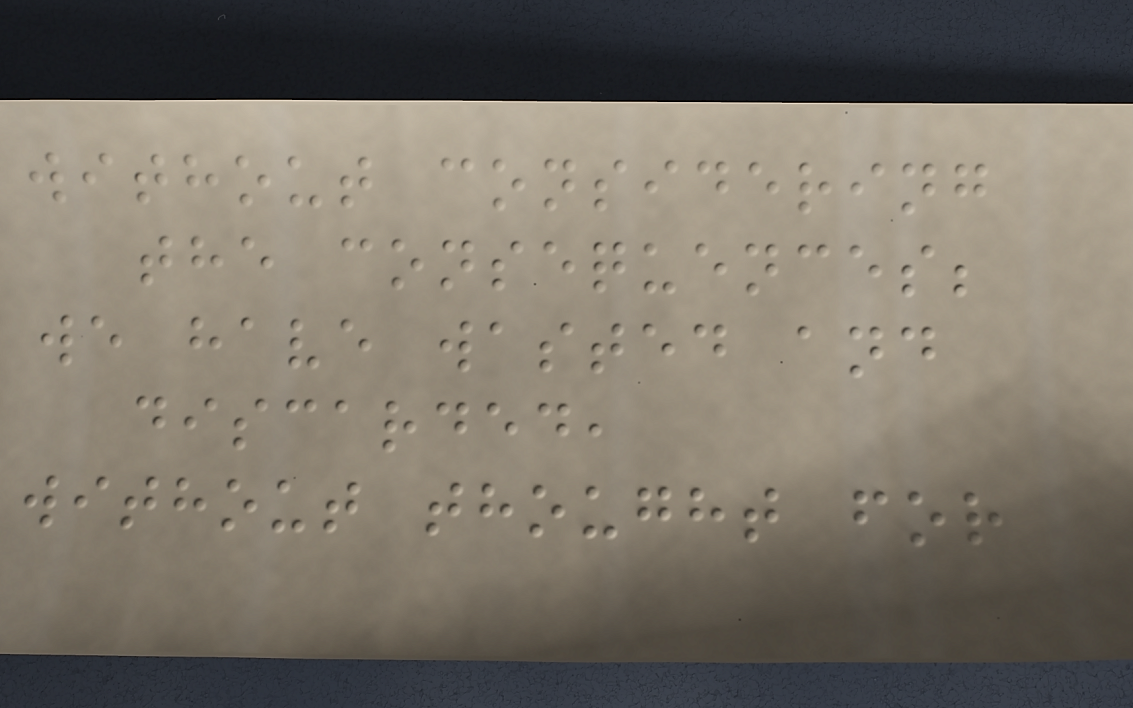without considering
the consequences;
we have wasted and
discarded,
without thought for
